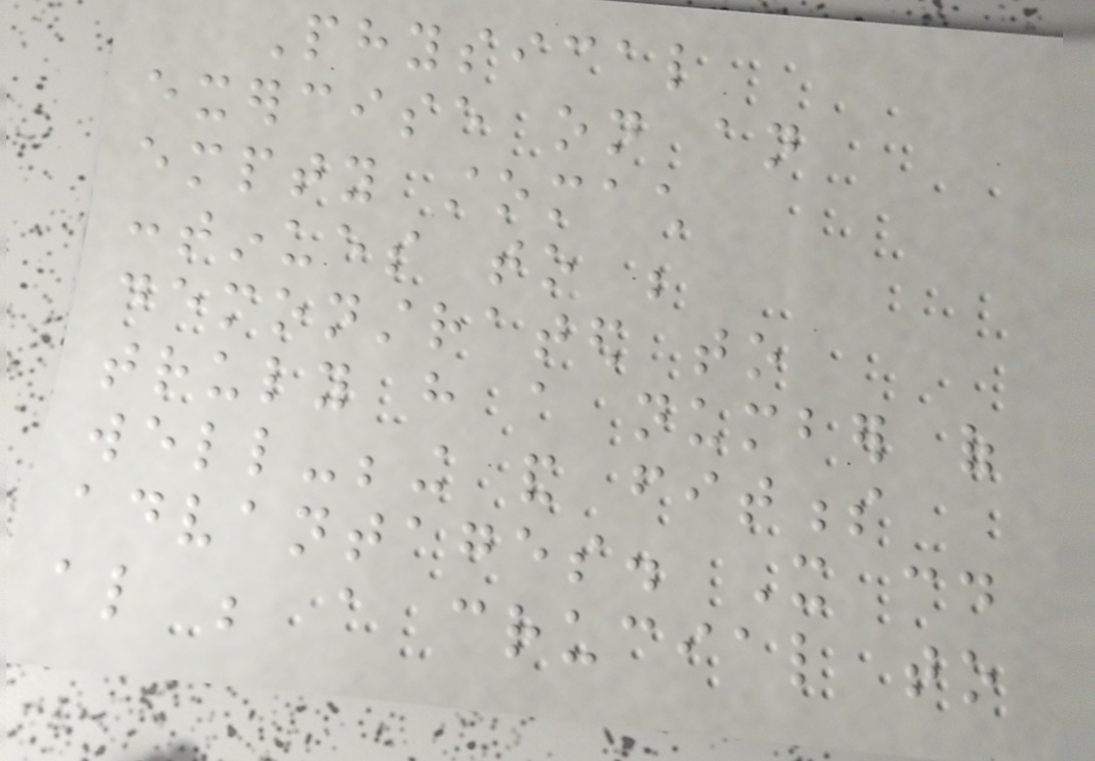Physical
exercise on an
empty stomach
continues to be
demonstrated to
truly have a number of
well-being and fitness
advantages. It could
also be a crucial to
